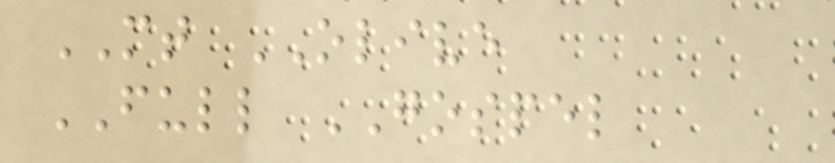MT OLIVE
FULL GOSPEL
